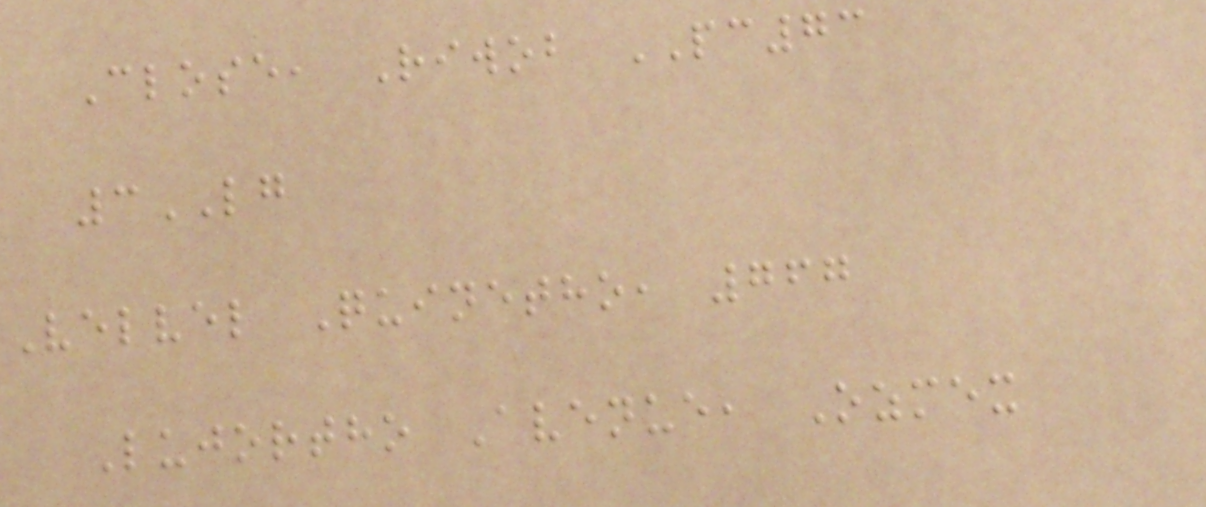Close, Riwob PC73
3LG
Velvel Quinetho, 767
Lujortho Avenue, Ozmex
